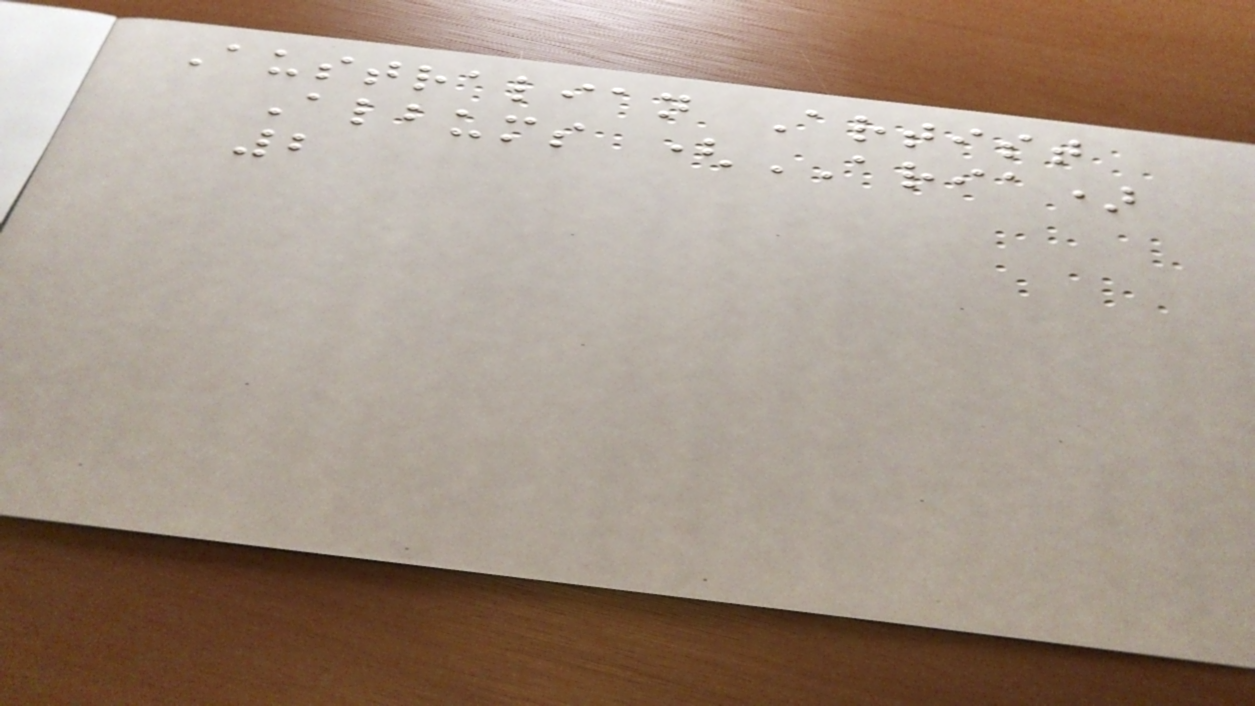Australian Artist
Albums (ARIA)
2
